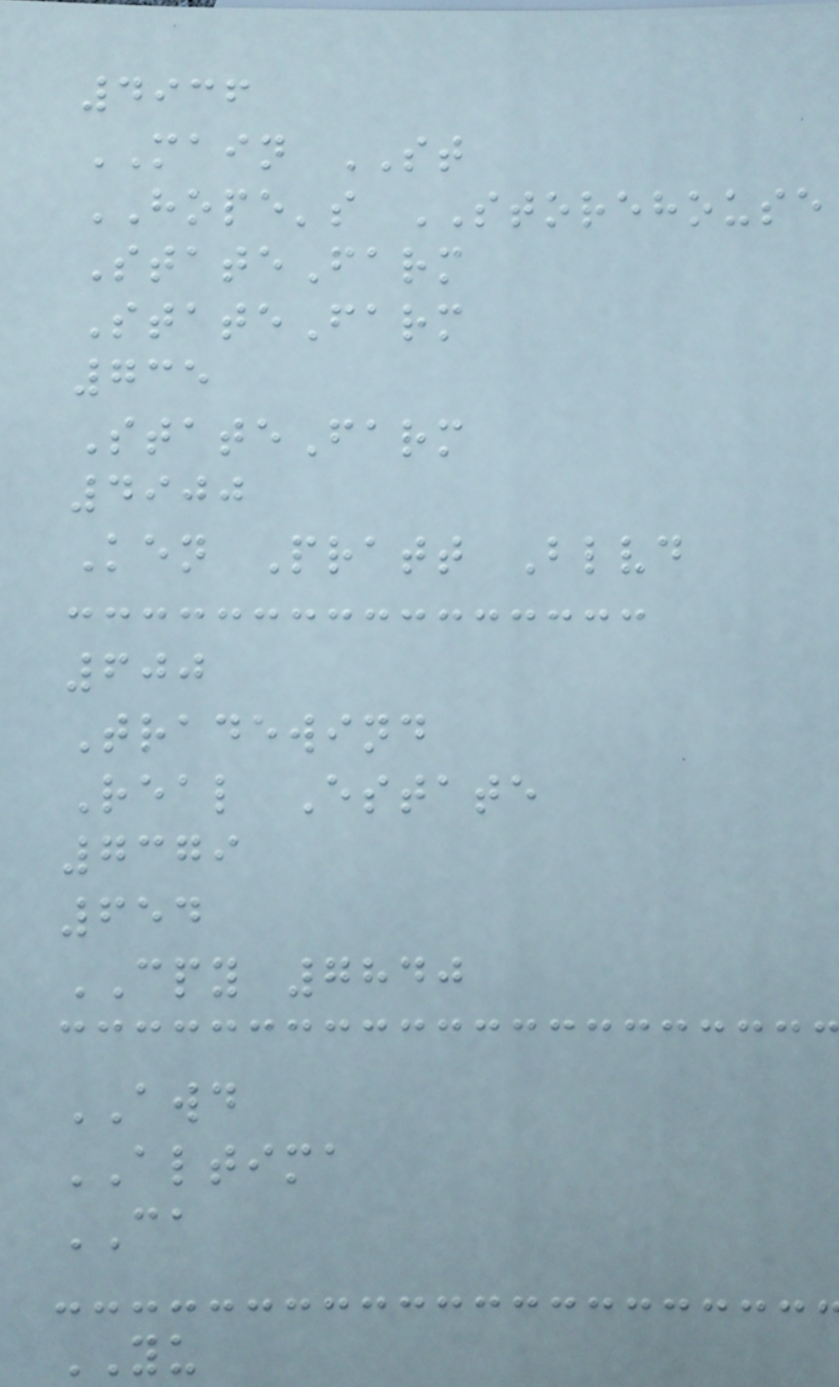4936
MAIN ST
HOPE's STOREHOUSE
StateFarm
StateFarm
735
StateFarm
4900
Ken Pratt Blvd
600
Tradewind
Real Estate
7379
654
CPY 7840
AWD
ALTIMA
CA
YU
